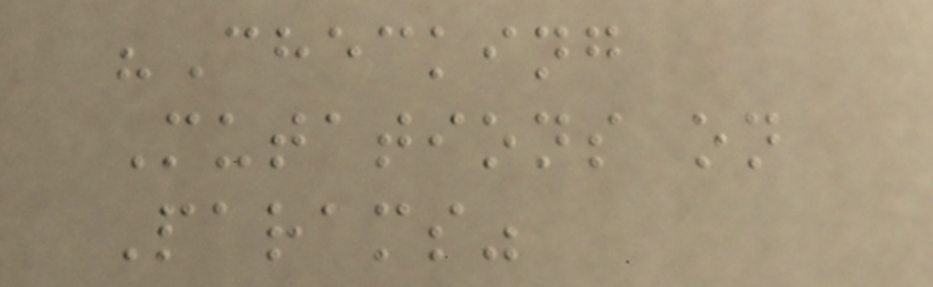"Checking
Mutations on
Params"
